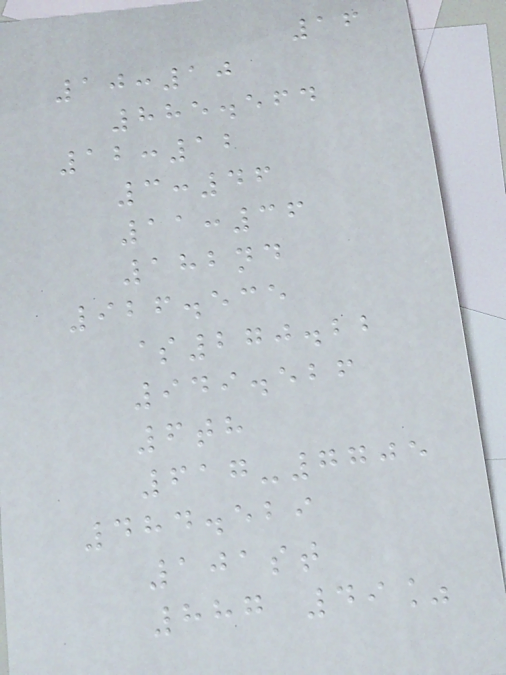16
10:10
885.564
12:12
3:46
11:36
182nd
926.535
$270.22
949.526
6th
617-7705
484.529
101st
887 49%
